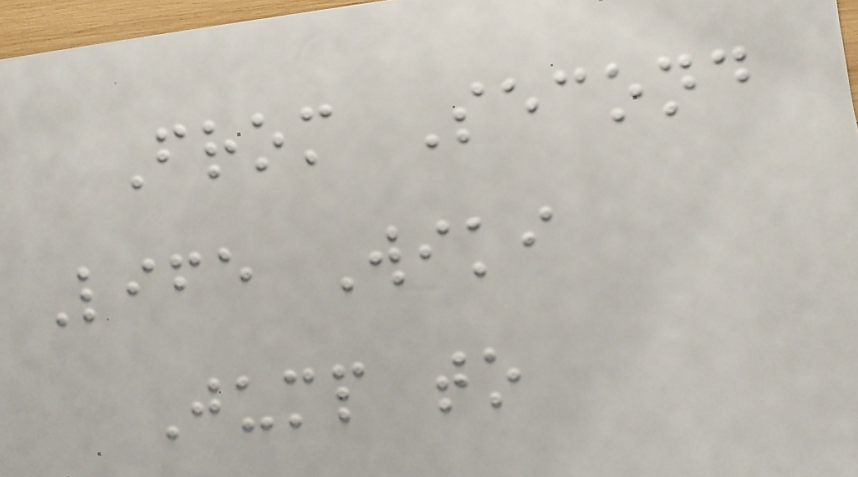From Second
Life Wiki
Jump to
